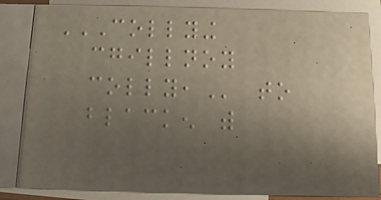COLLYING
CGILLNOY
COLLY, to
blacken with
